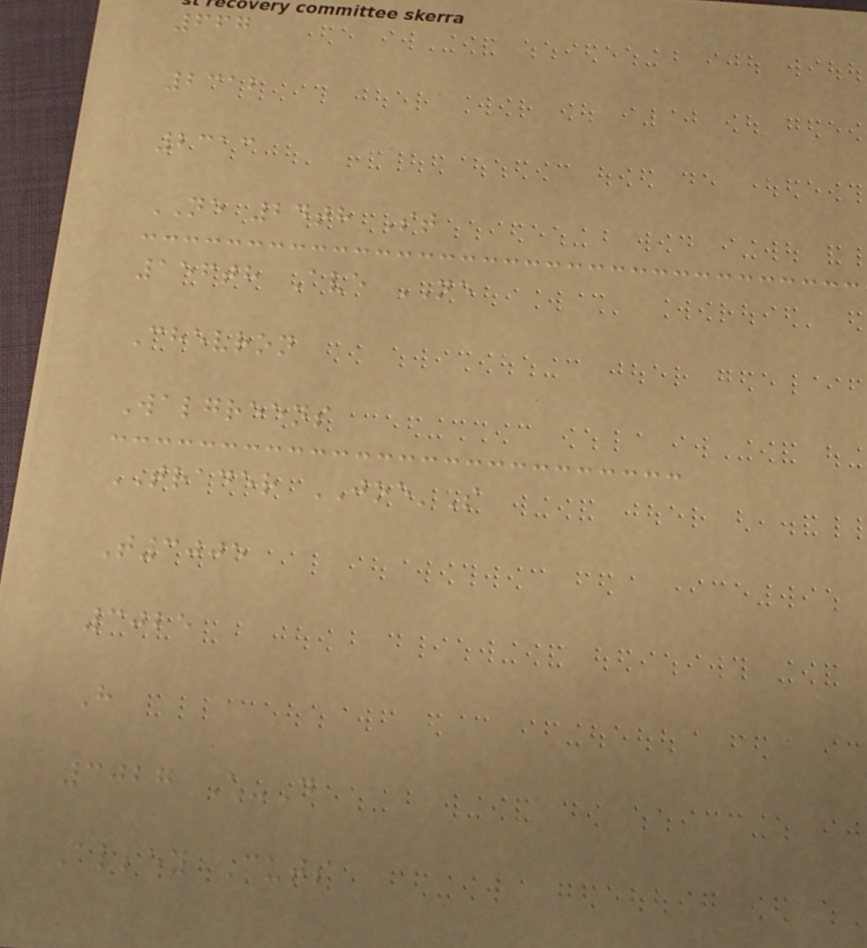667
2312
2313
NE 24th St
156th Ave NE
Chevron
Walgreens
TRADER JOE'S
T3005
3025
H
3027 A-D
Alley Cuts
